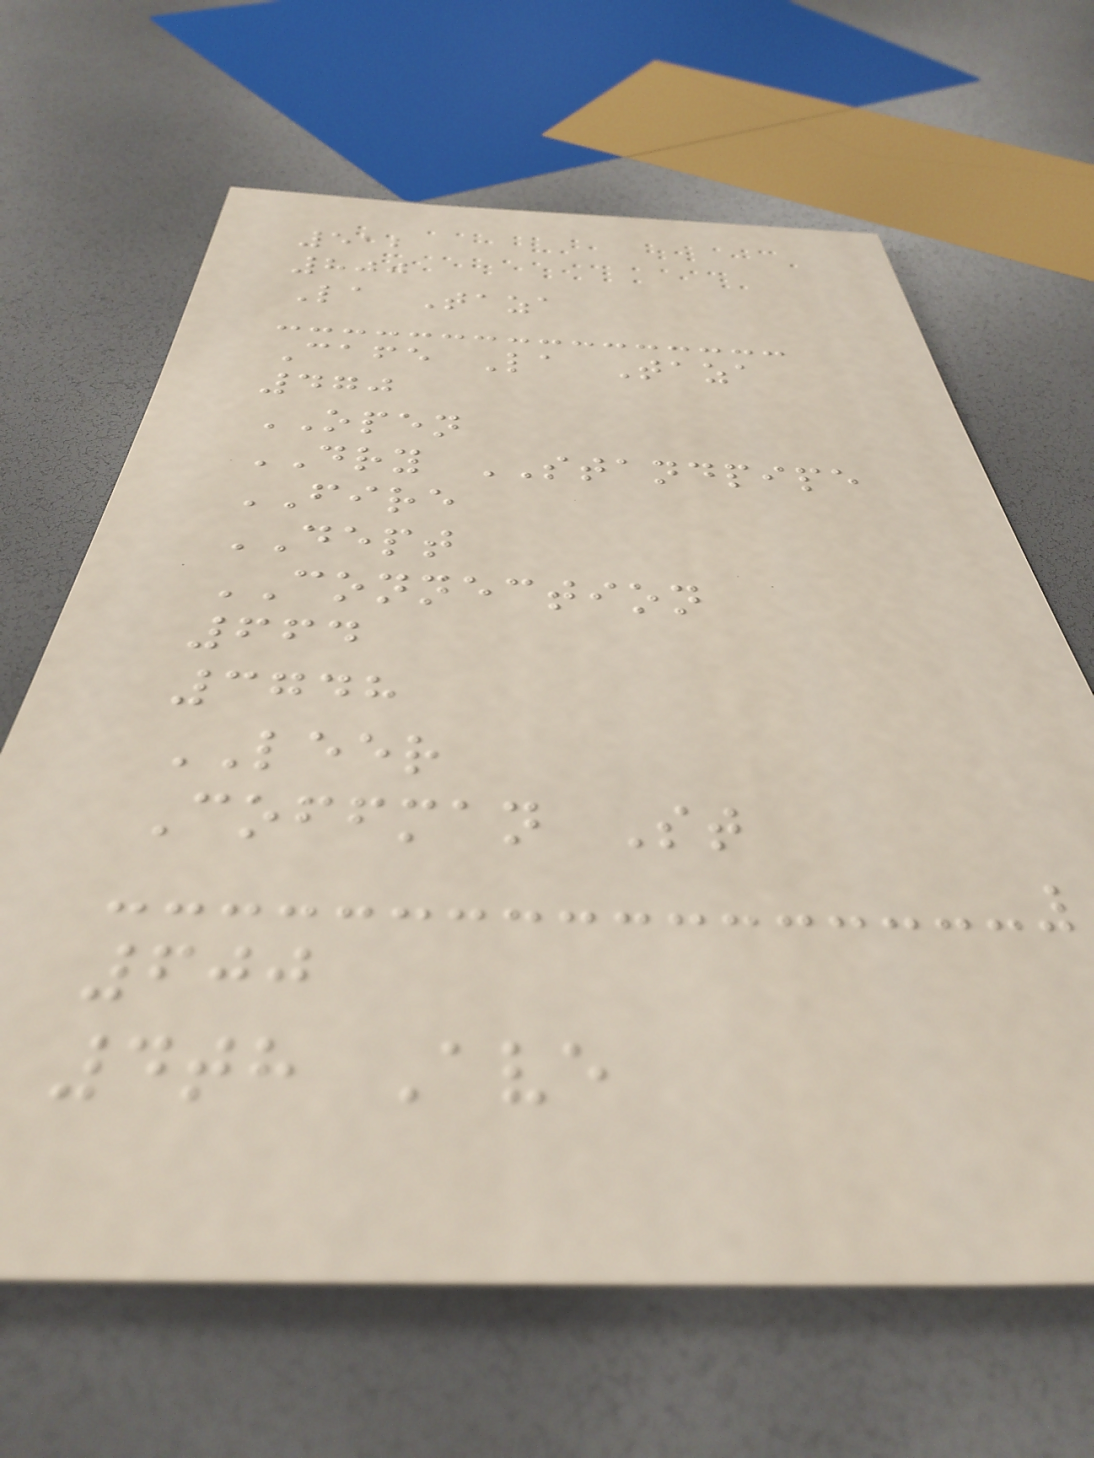512
800
La Taza
Cafe La Taza
470
OPEN
DRY STANDPIPE
FIRE
DEPT
CONNECTION
664
3748
LEER
Coffman St
600
4th Ave
